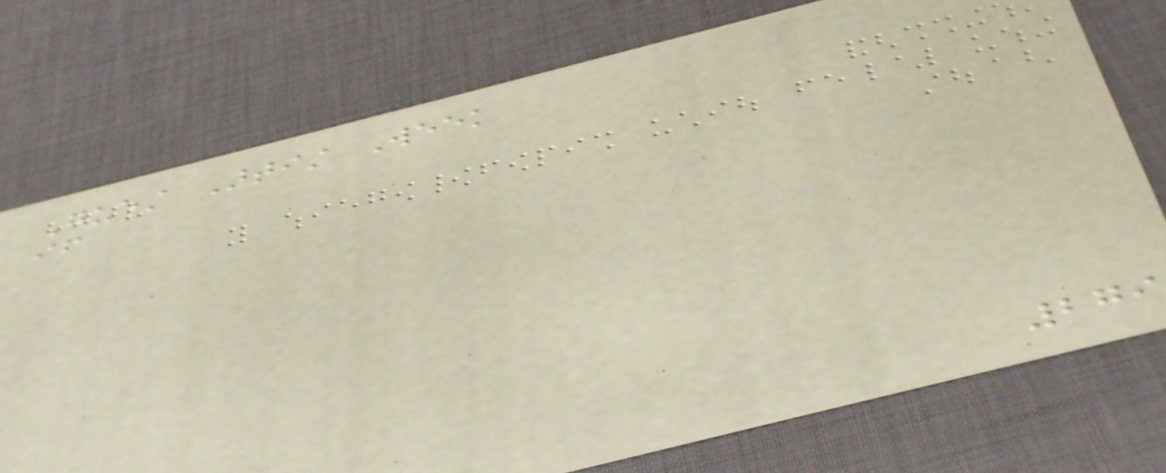Guest Artist Week
if
279
